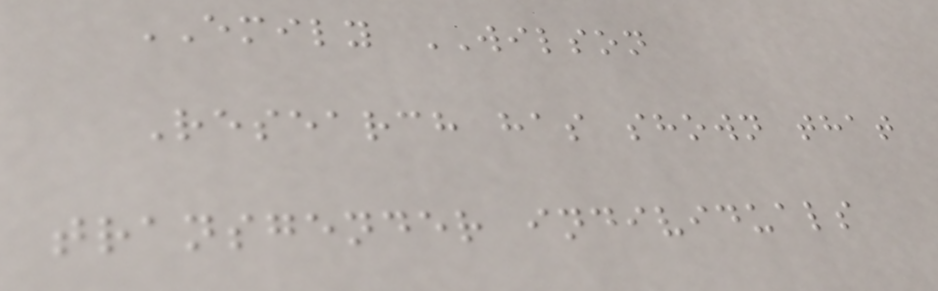EMILY WILSON
Research has shown that
transgender individuals
